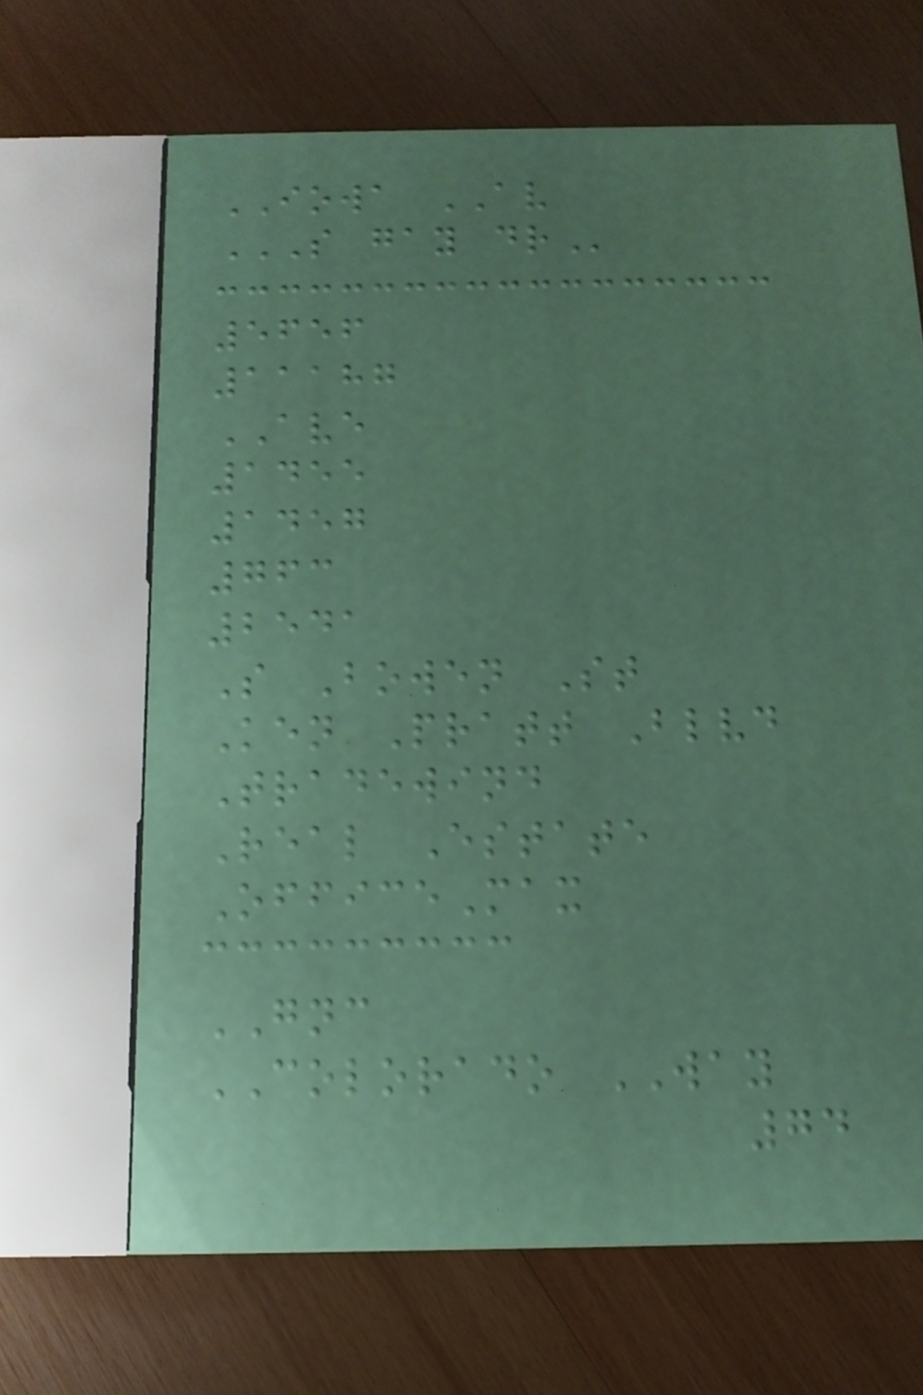IOWA AV
S GAY DR
5656
11187
AVE
1455
1457
763
2541
S Bowen St
Ken Pratt Blvd
Tradewind
Real Estate
OfficeMax
GNC
COLORADO WAY
74
